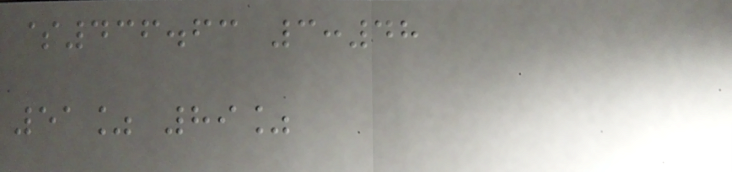$436.63 3:48
51% 89%
